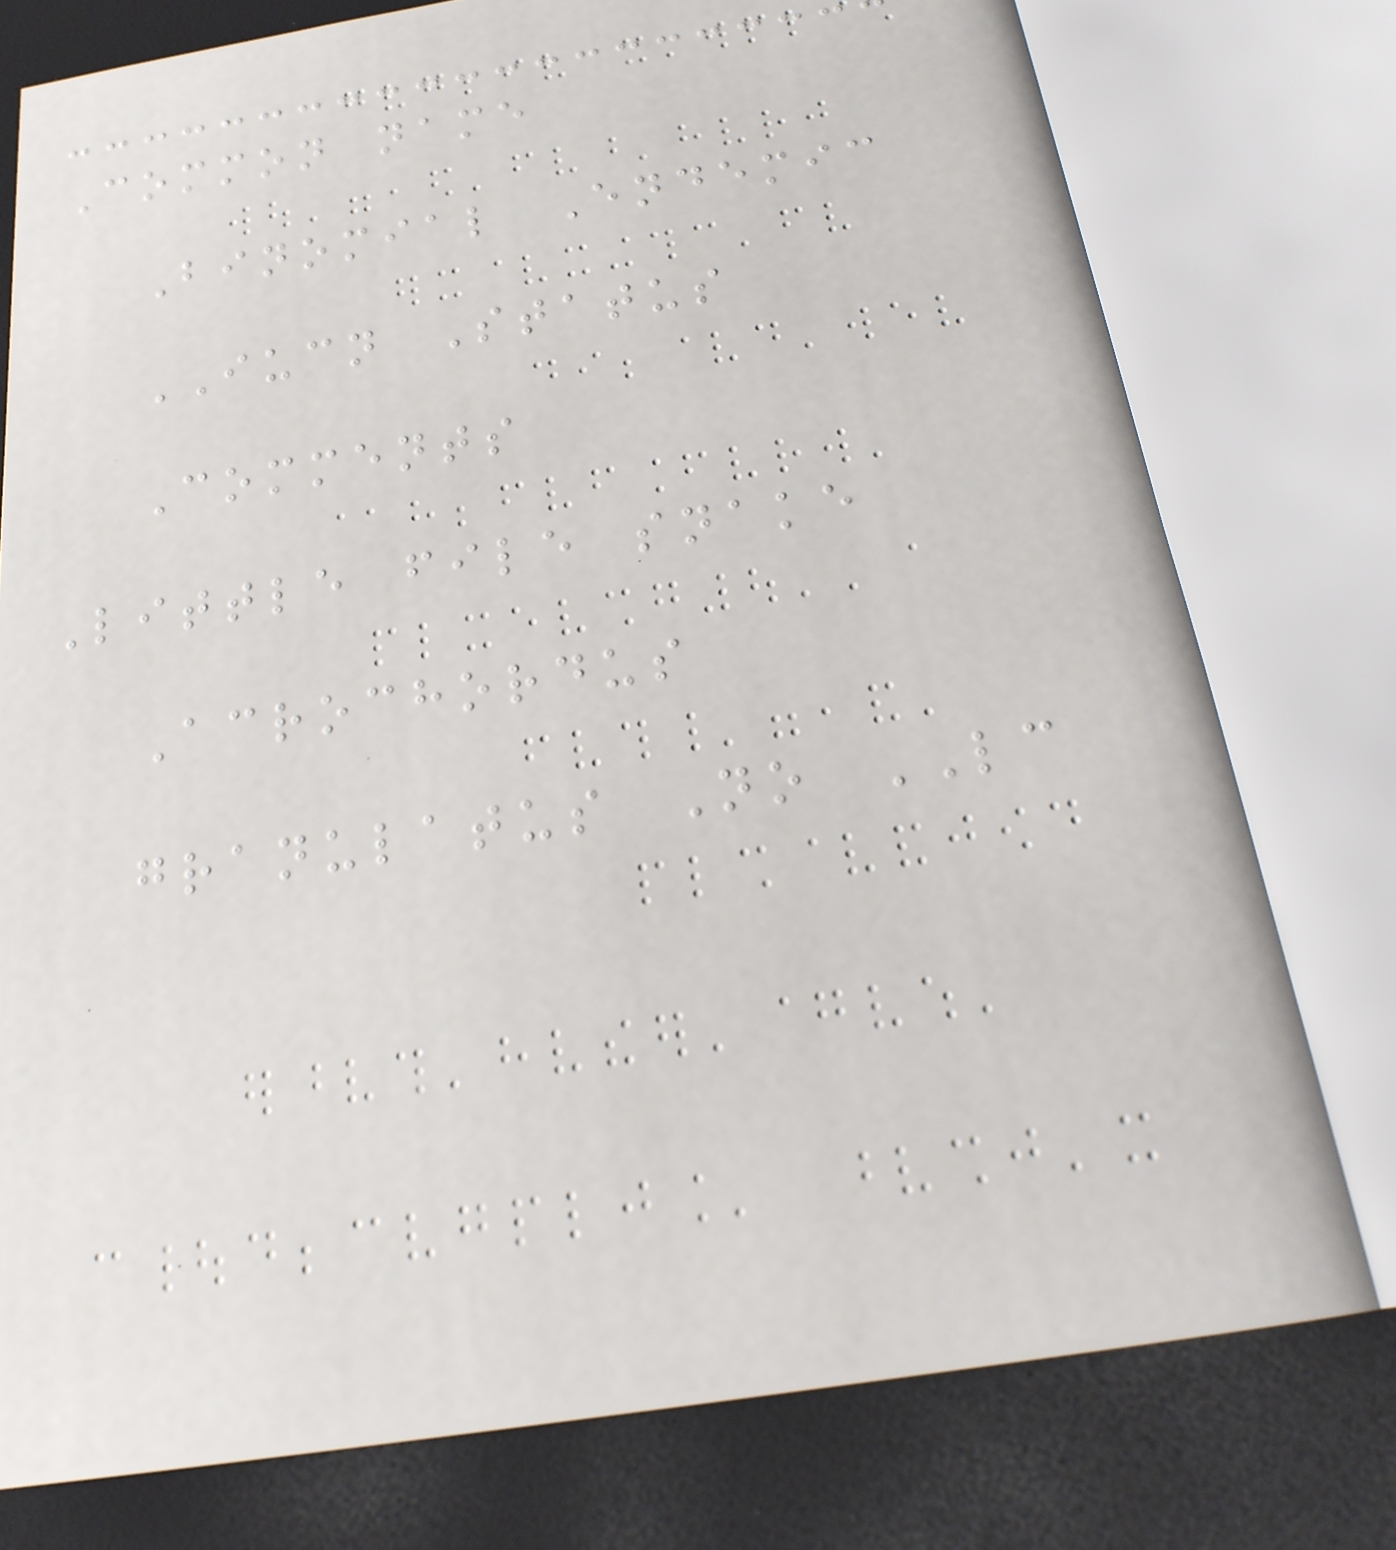Common name
Binomial Endemic
IUCN Status
Comments
Little file snake
Acrochordus
granulatus No LC
